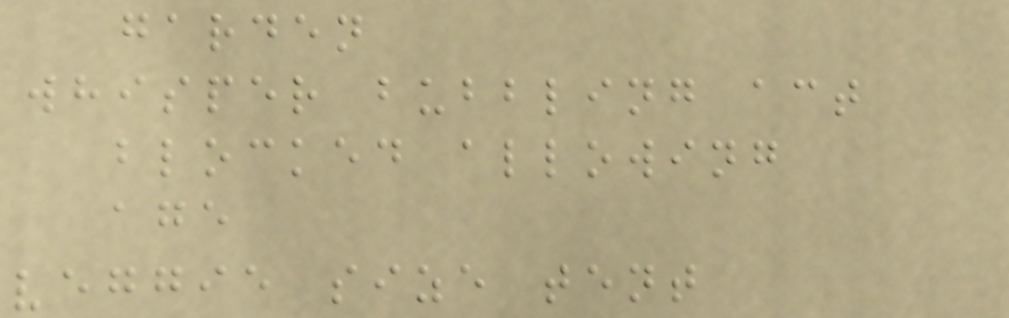garden
whisper bubbling act
blocked allowing
age
veggie size tent
